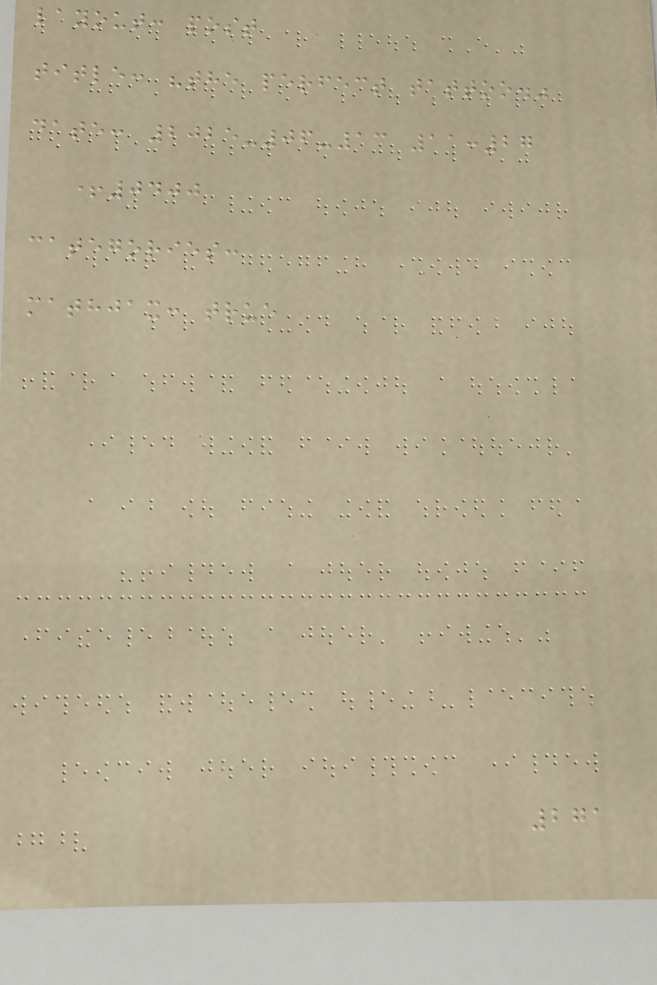layout: post
title: "the perfect tattoo."
date: 2025-06-13 11:27
+0400
categories:
mathjax: true
271
